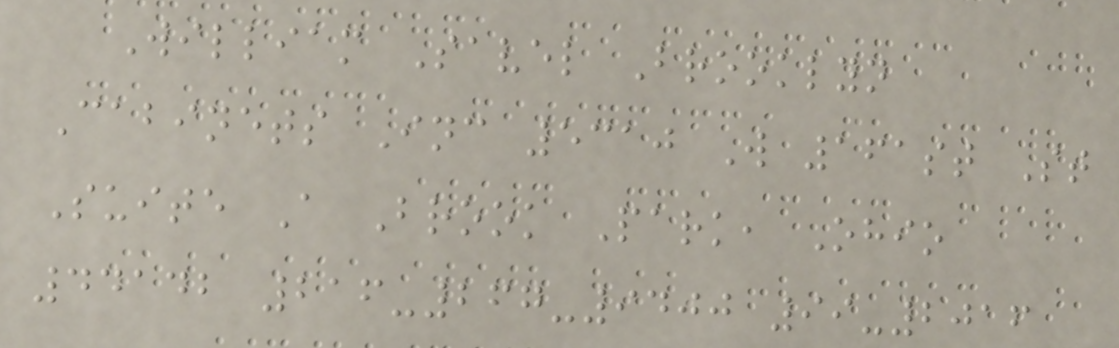William Savel Brooklyn
Cabinets Inc 5310 W 161st St
Suite A Brook Park, Ohio
44142 216-267-9400 99-2016
